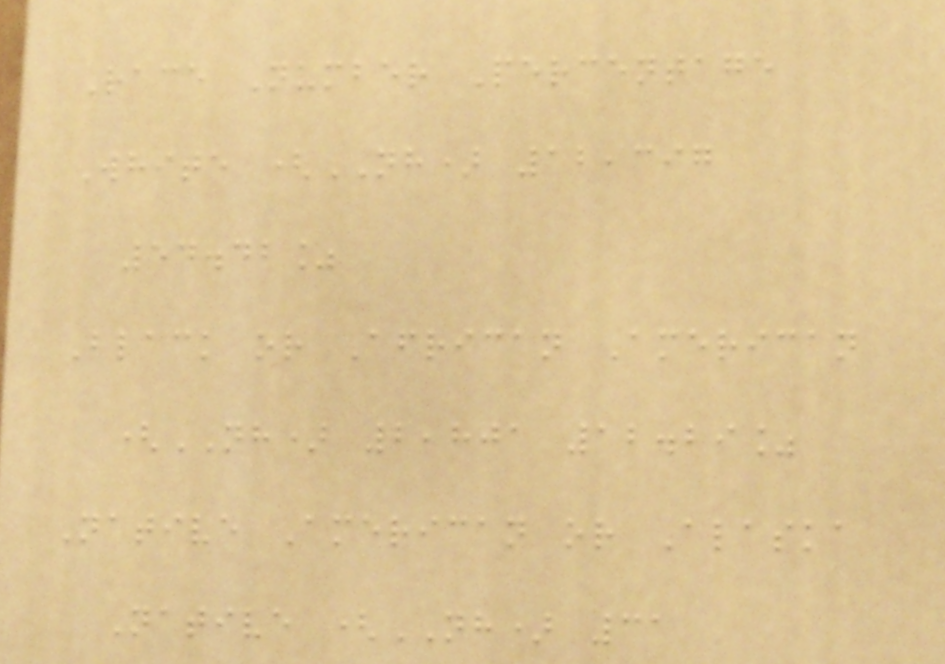Race Number Percentage
White (NH) 12,397
54.42%
Black or African American
(NH) 2,801 12.29%
Native American or Alaska
Native (NH) 31
